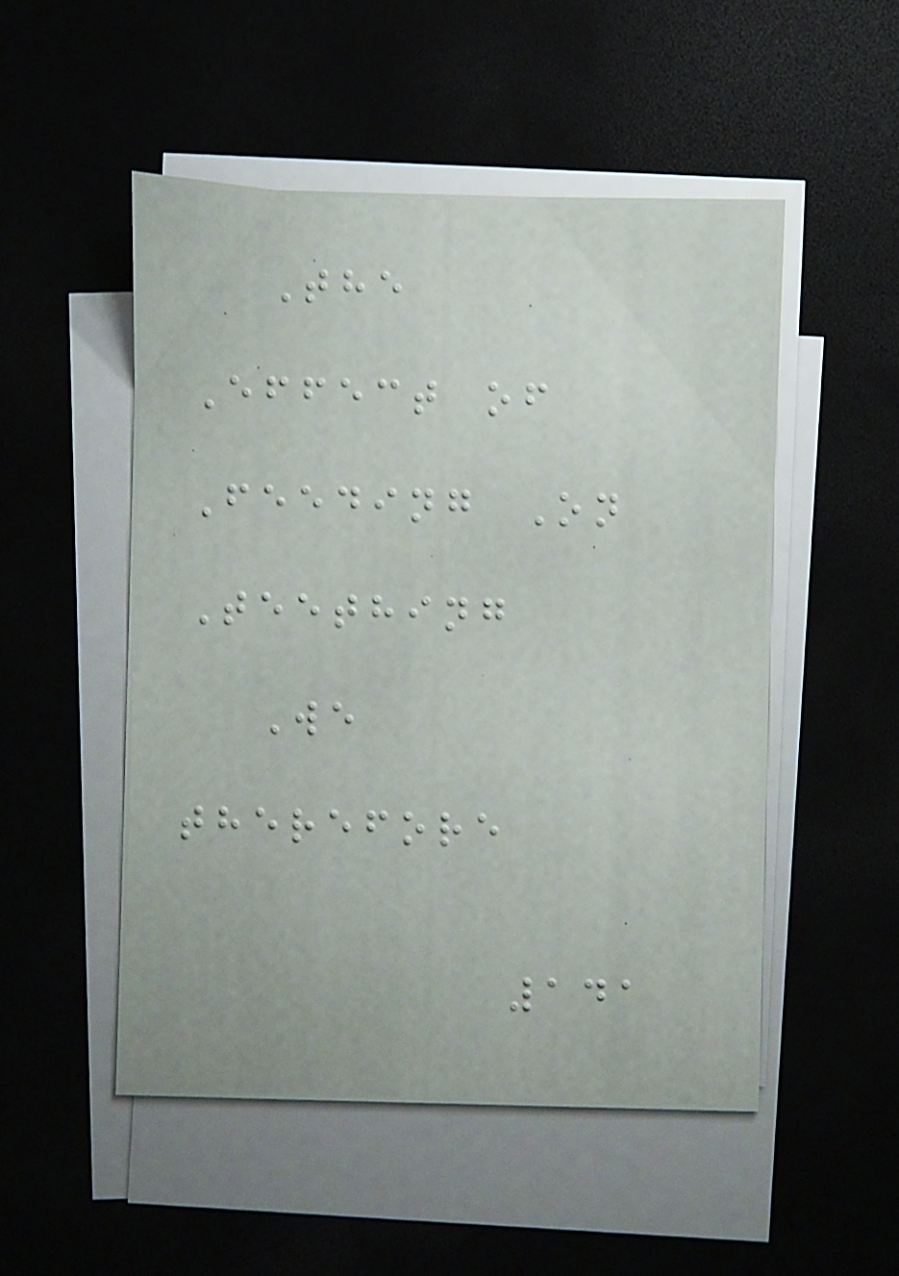The
Effect of
Feeding On
Teething
We
therefore
141
